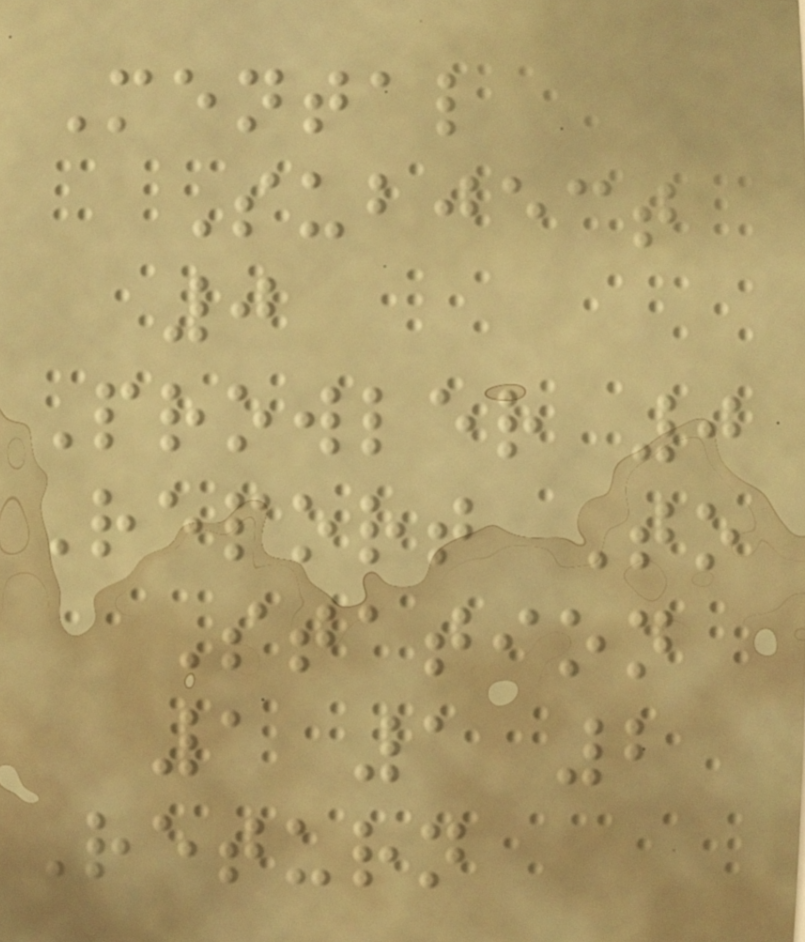Mental
Subject
0
Prowler 0
Report To
Station
1 1 2
Return
